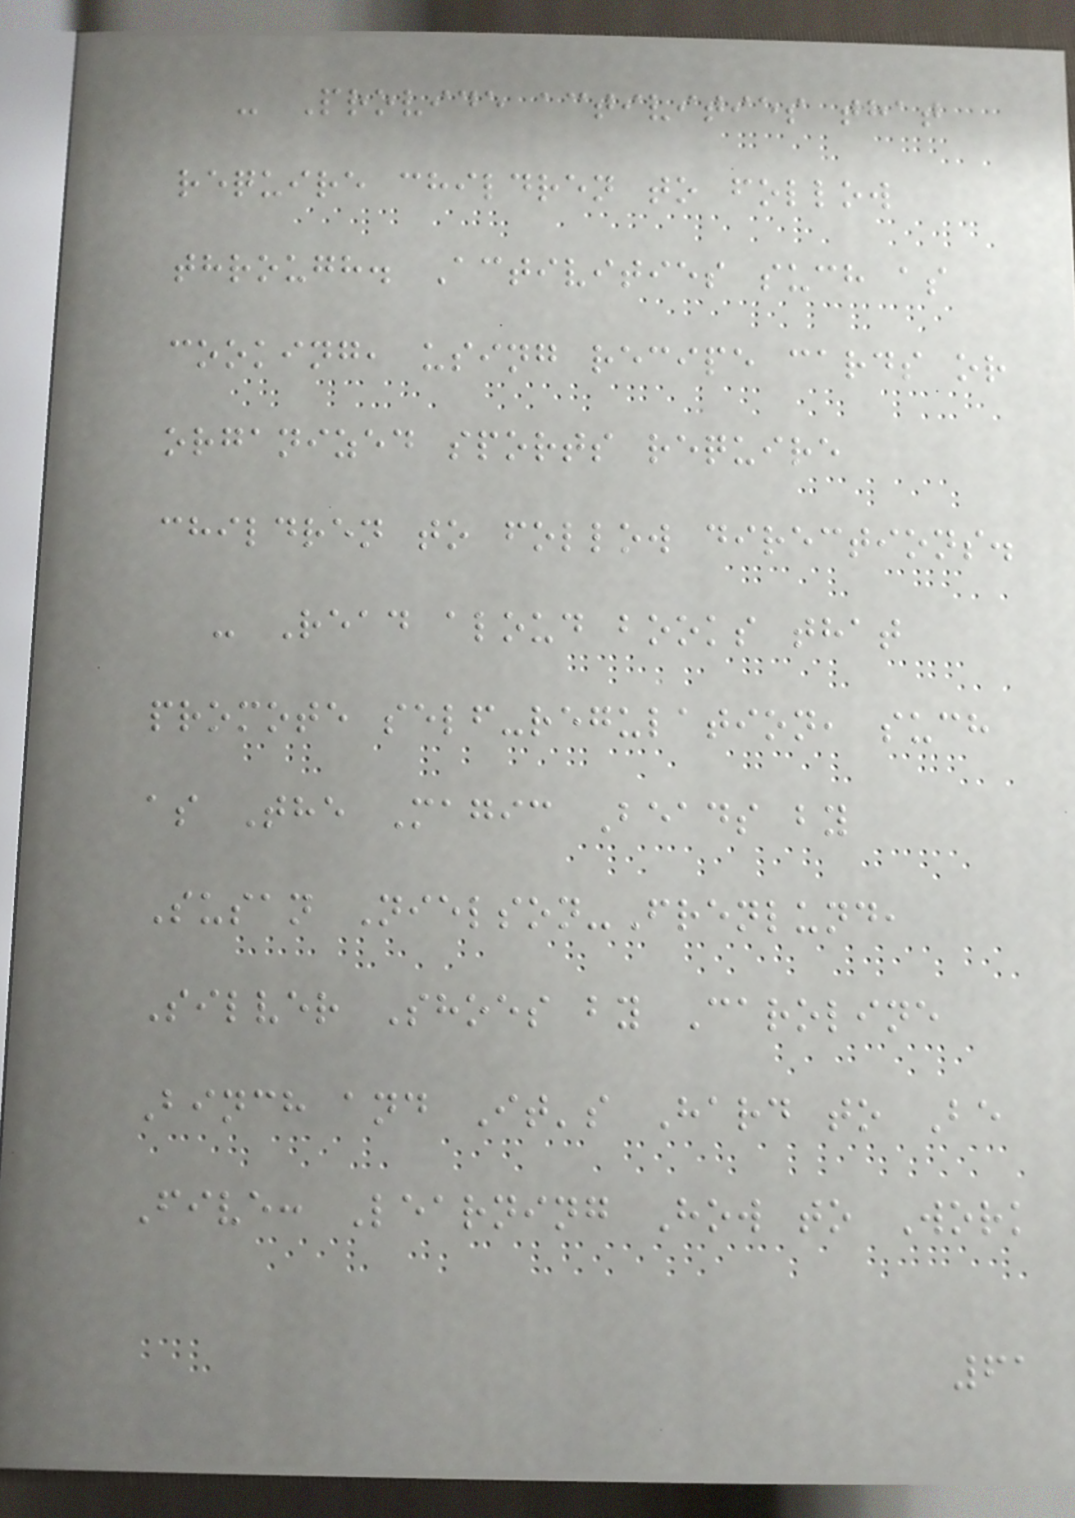- Provide activities that
require children to follow
through. Activities such as
cooking, using recipe cards or
organized sports require
children to follow directions.
- Read aloud books that
promote self-regulation, such
as The Magic Beads by
Susan Nielson-Frenlund,
Silver Shoes by Caroline
Binch and It's Hard to Be
Five: Learning How to Work
61
